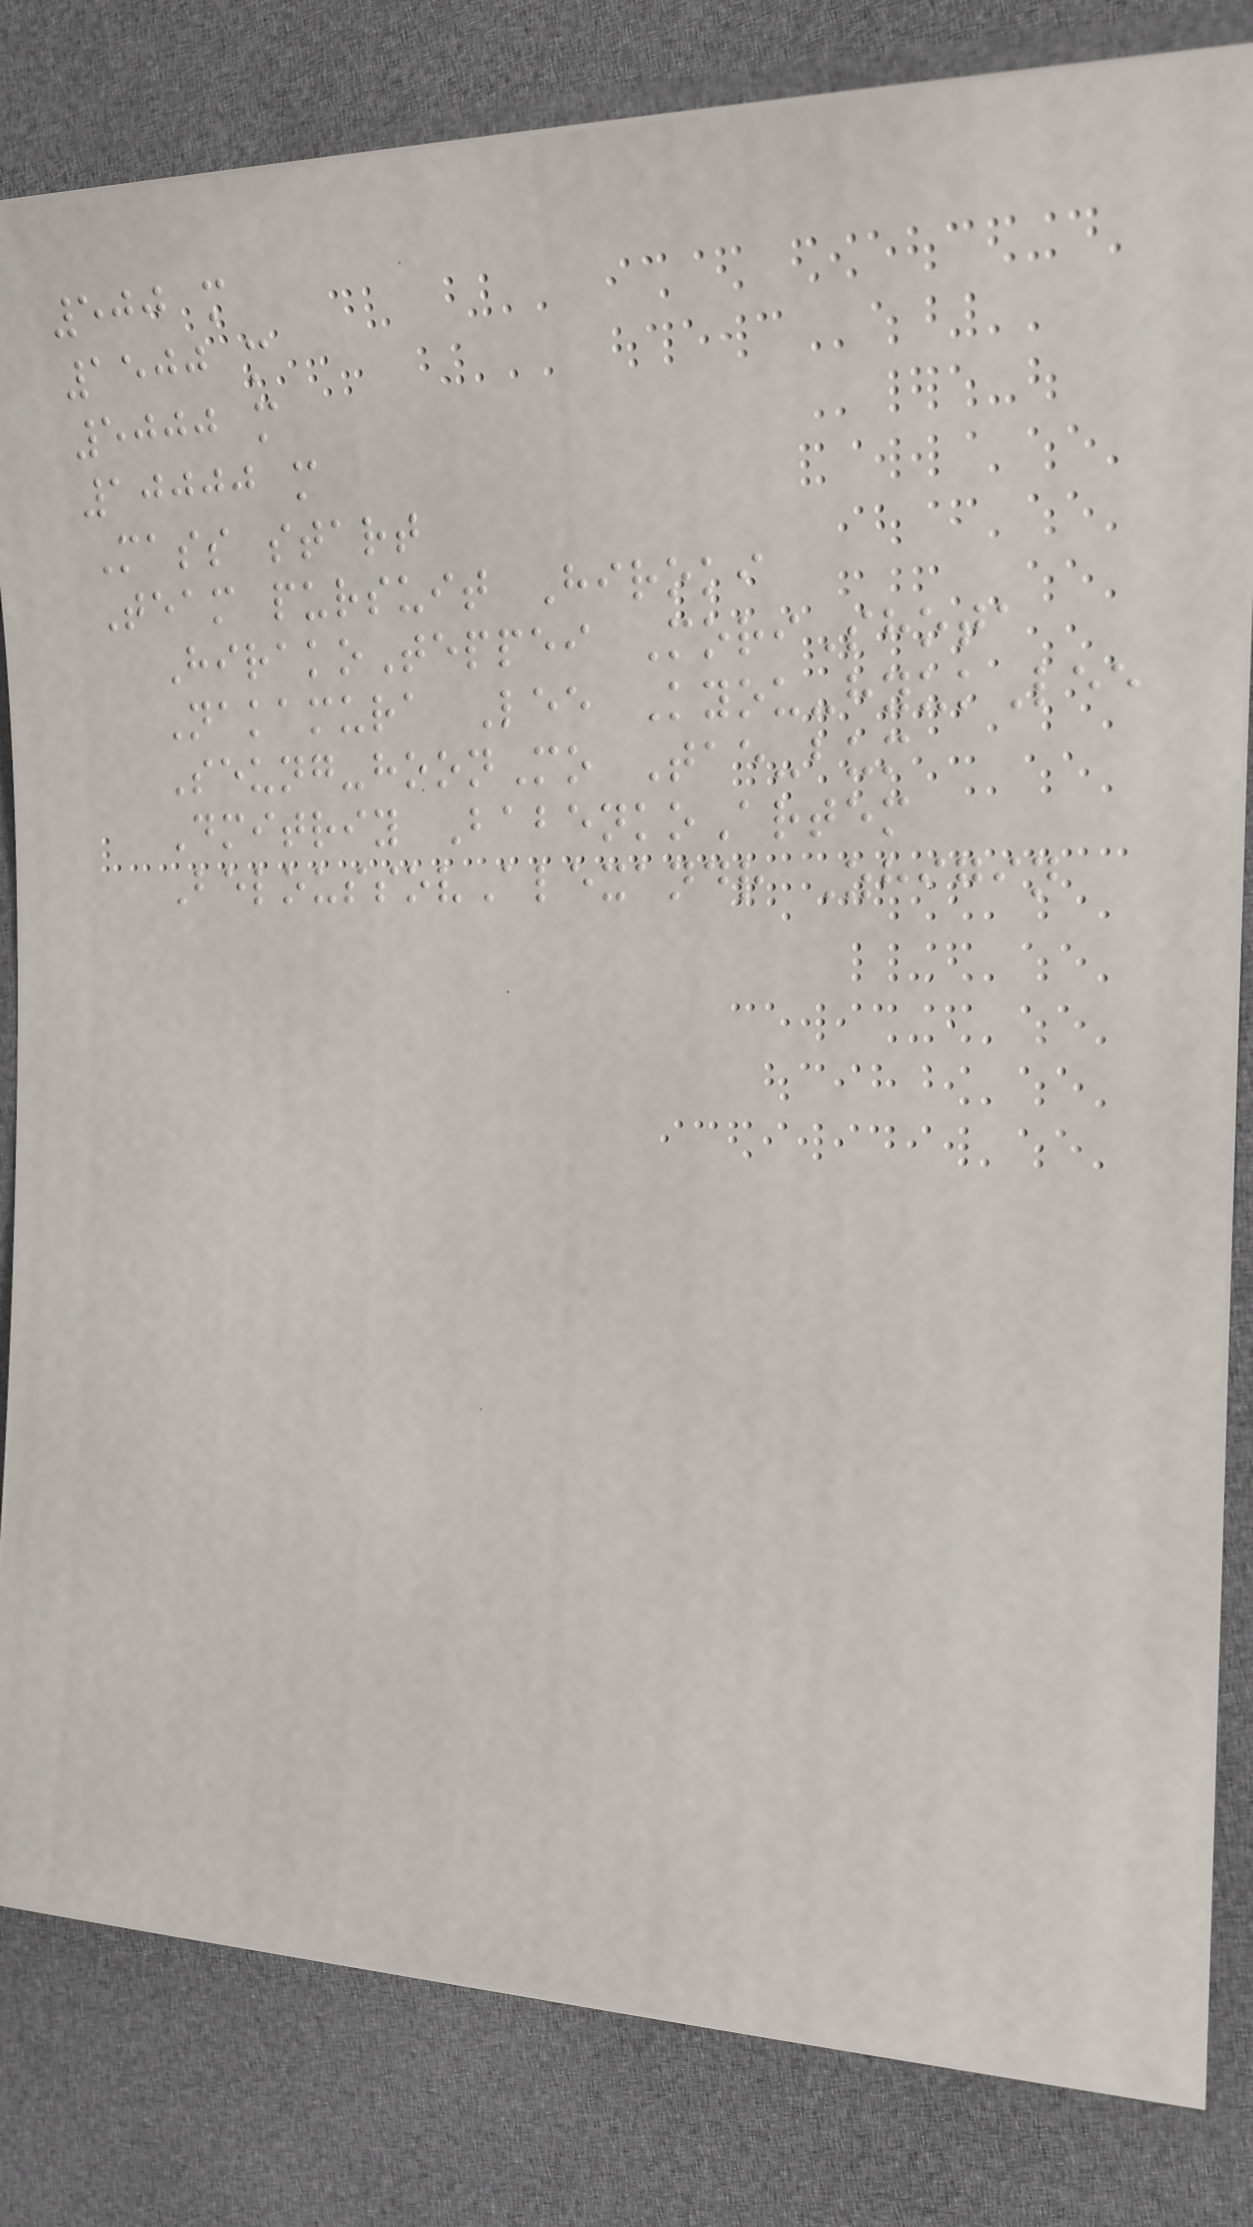500 m
1500 m
5000 m
10000 m
Mass start
Team pursuit Hiroki
HirakoTeppei MoriShota
Nakamura Lee Kyou-hyukLee
Seung-hoonMo Tae-bum
Dmitriy BabenkoArtem
BeloussovAlexandr Zhigin
